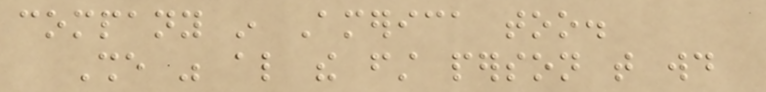company in America too.
She was also the first person that would
